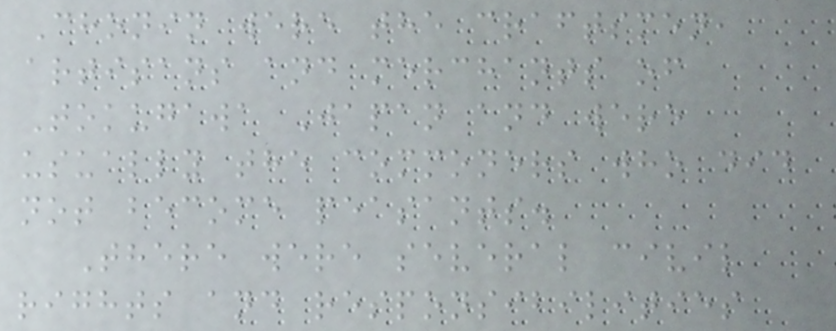Chonin were the craftsmen,
artisans and merchants of
Tokugawa Japan and were
usually the commoners who did
not become peasants.
There were several civil
rights and responsibilities
